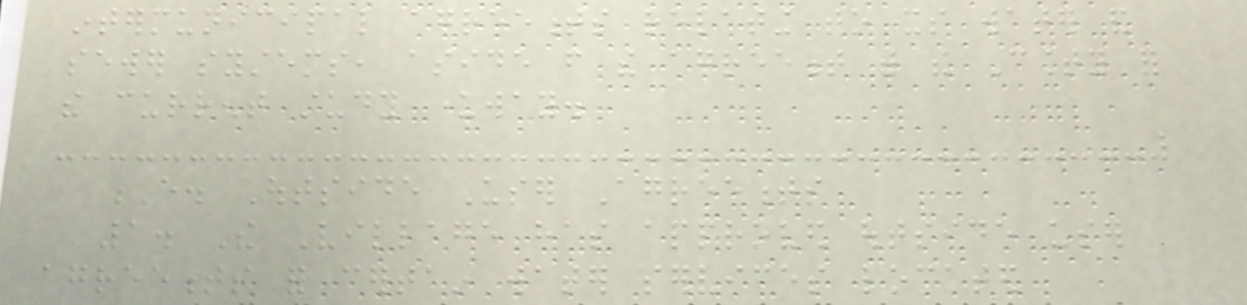intermunicipal agreements relating to its water and
sewer systems, aside from the agreement with the County for
the current study underway.
E. Outside User Agreements
1. The Village has approved outside user
agreements for certain water services located
